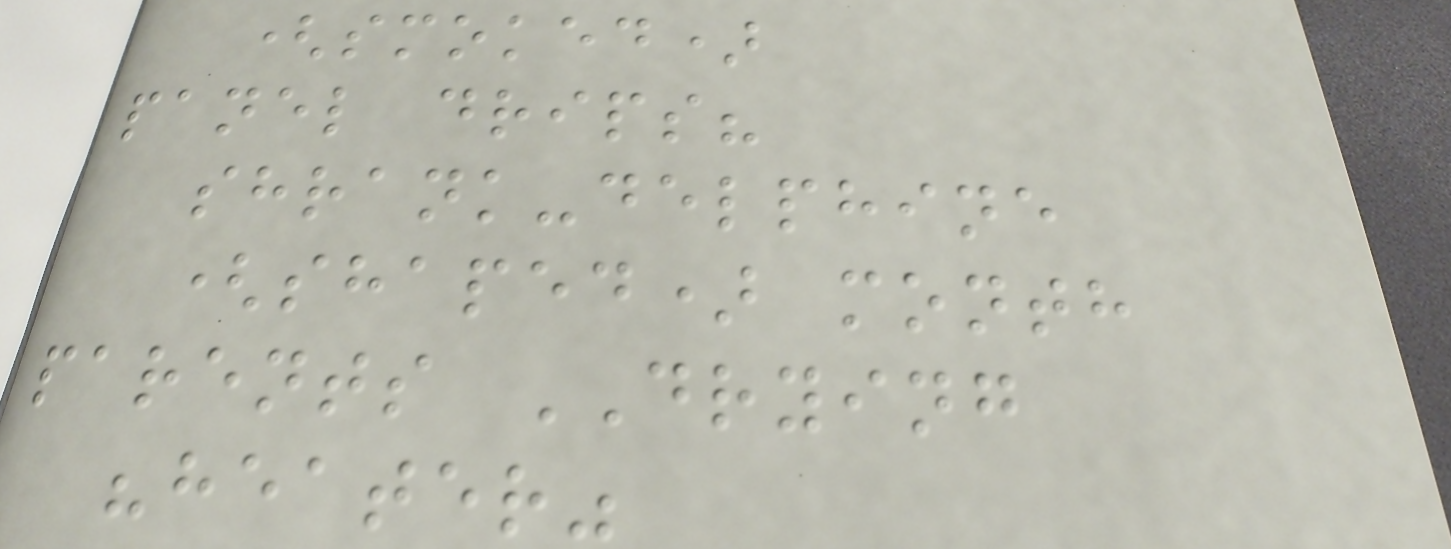(smoked)
panel drips?
shrank-delphine
(shaped) month
parents DRYING
"heater"
